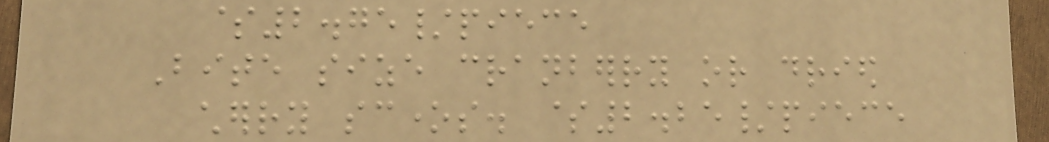$2.75/piece
Bite size cranberry or dried
cherry scones. $2.25/piece
